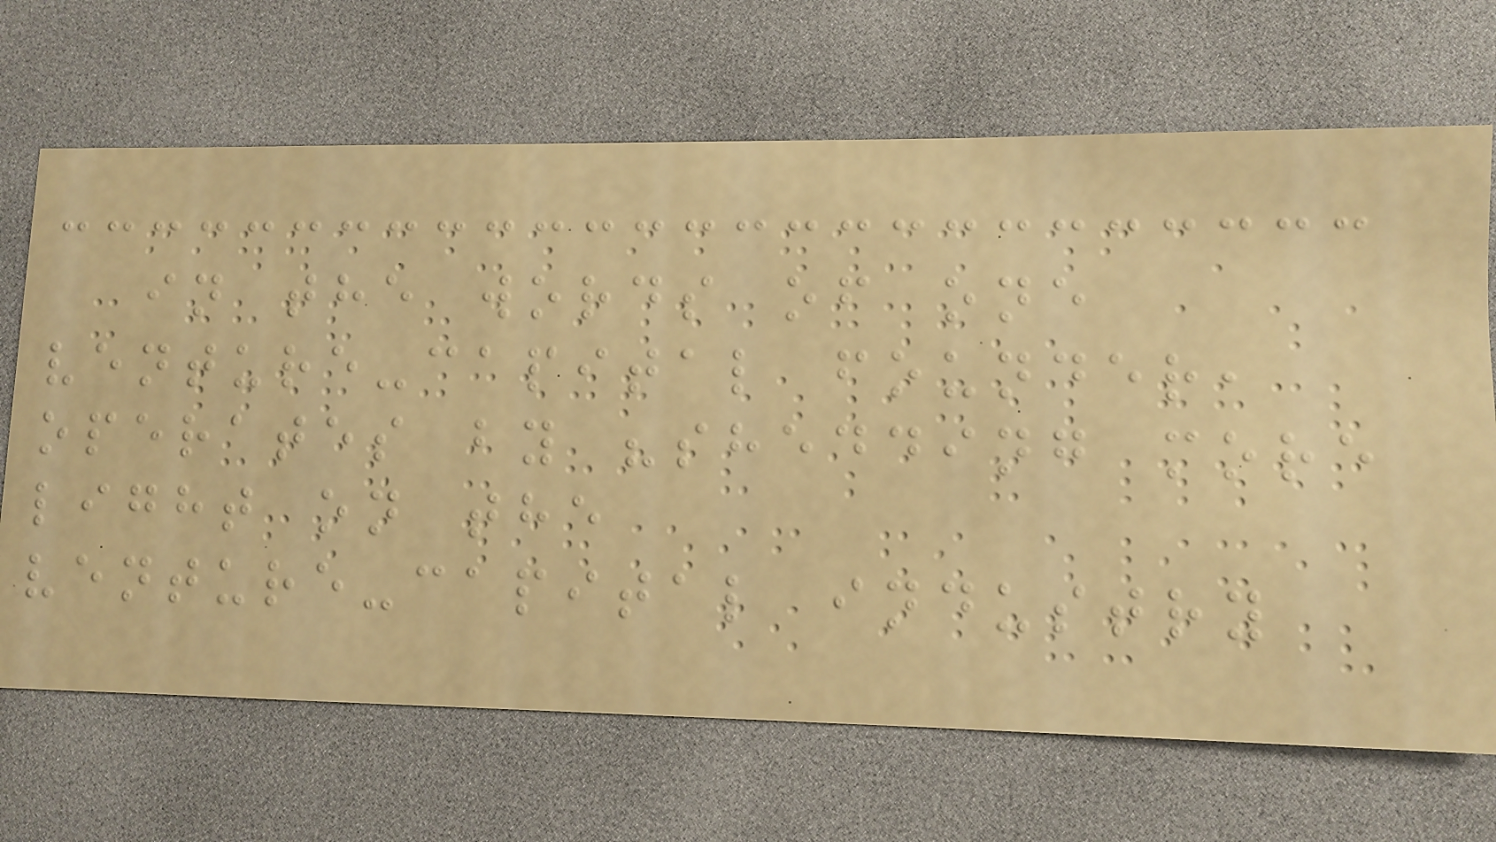in the words of one
venture-capital founder,
operates by "shedding more
light on the
venture-capital industry
